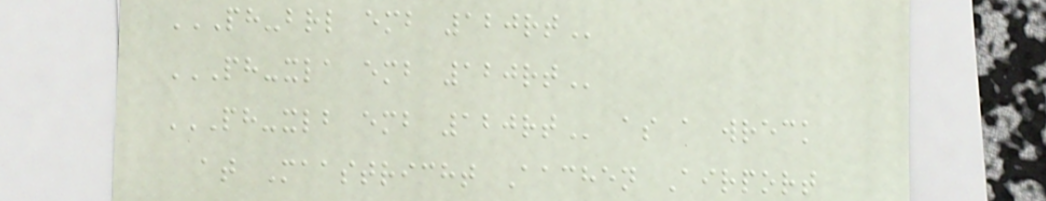PH-BRL EMB 120RT
PH-XLA EMB 120RT
PH-XLB EMB 120RT as a wreck
at Maastricht Aachen Airport
